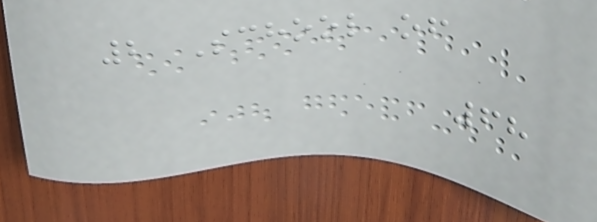2 School of
68
